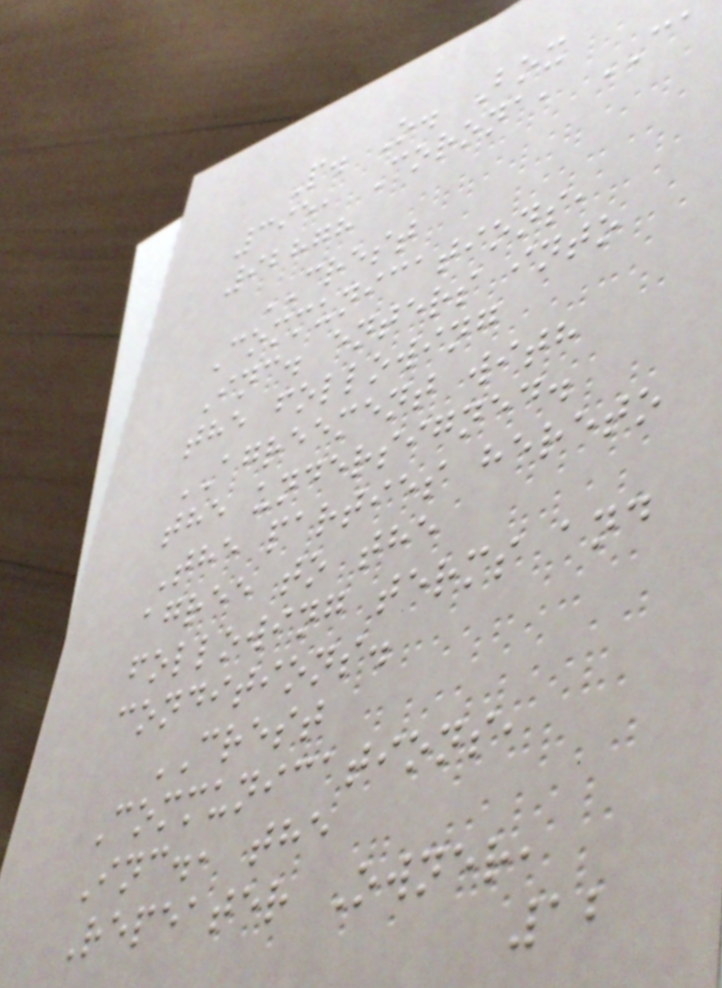P. O. Box
395, Corona, CA
92878
CREST
Communications,
Inc. enters into
the following
AGREEMENT with
the undersigned.
The parties hereto
agree to the
following terms and
conditions.
CREST
Communications,
Inc., the
Repeater Owner,
12
